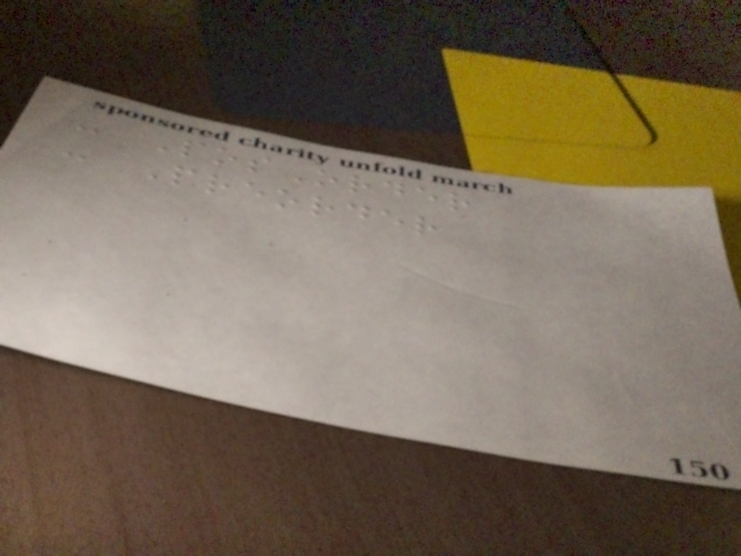- PosOrder
- Preorder
